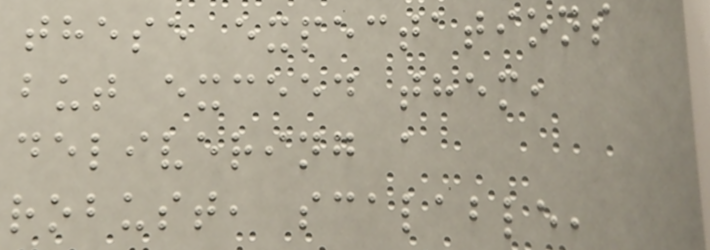these expectations
but exceed them,
delivering a
robust, scalable,
